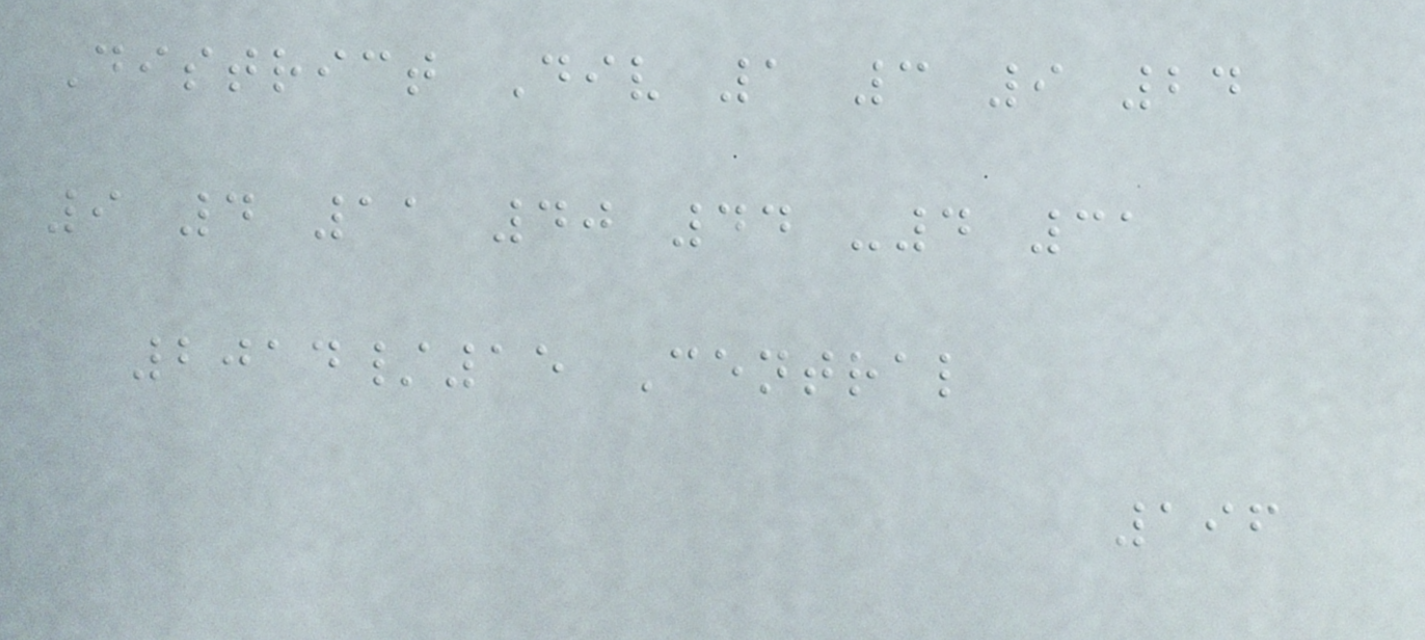District Div 1 3 9 24
9 4 11 40 44 -4 31
2014/15 Central
196
